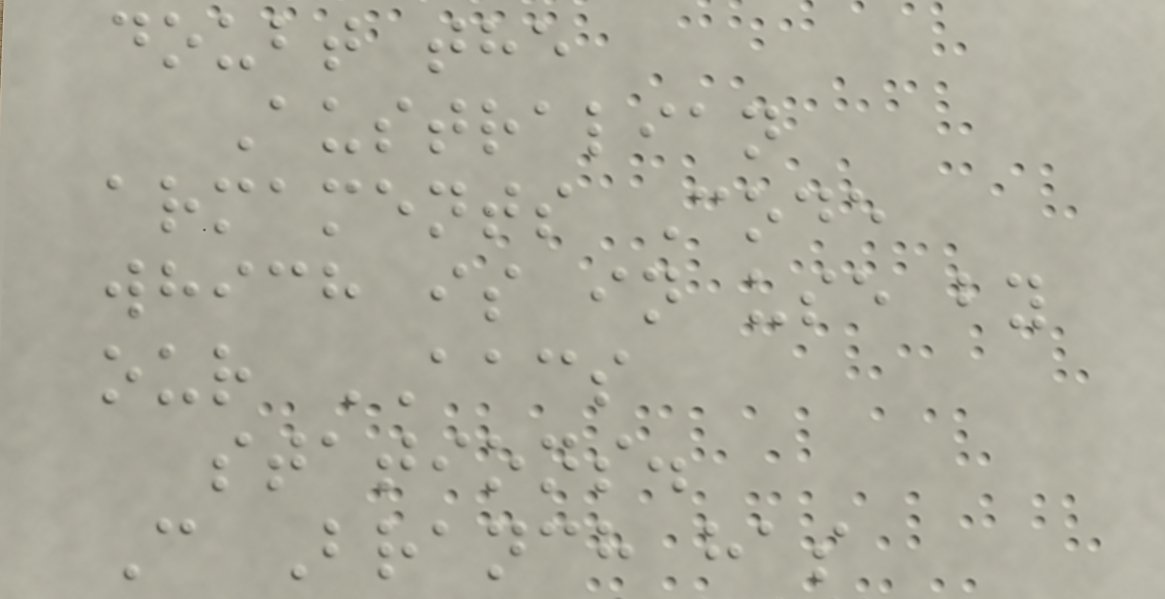doubt the
Australian
armaments Code
which is in use by
our AACS
stations.
C Branch has
